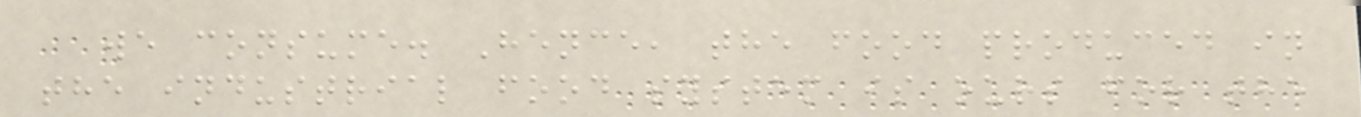we consume. Hence, the food produced in
the industrial food system is ours for the
